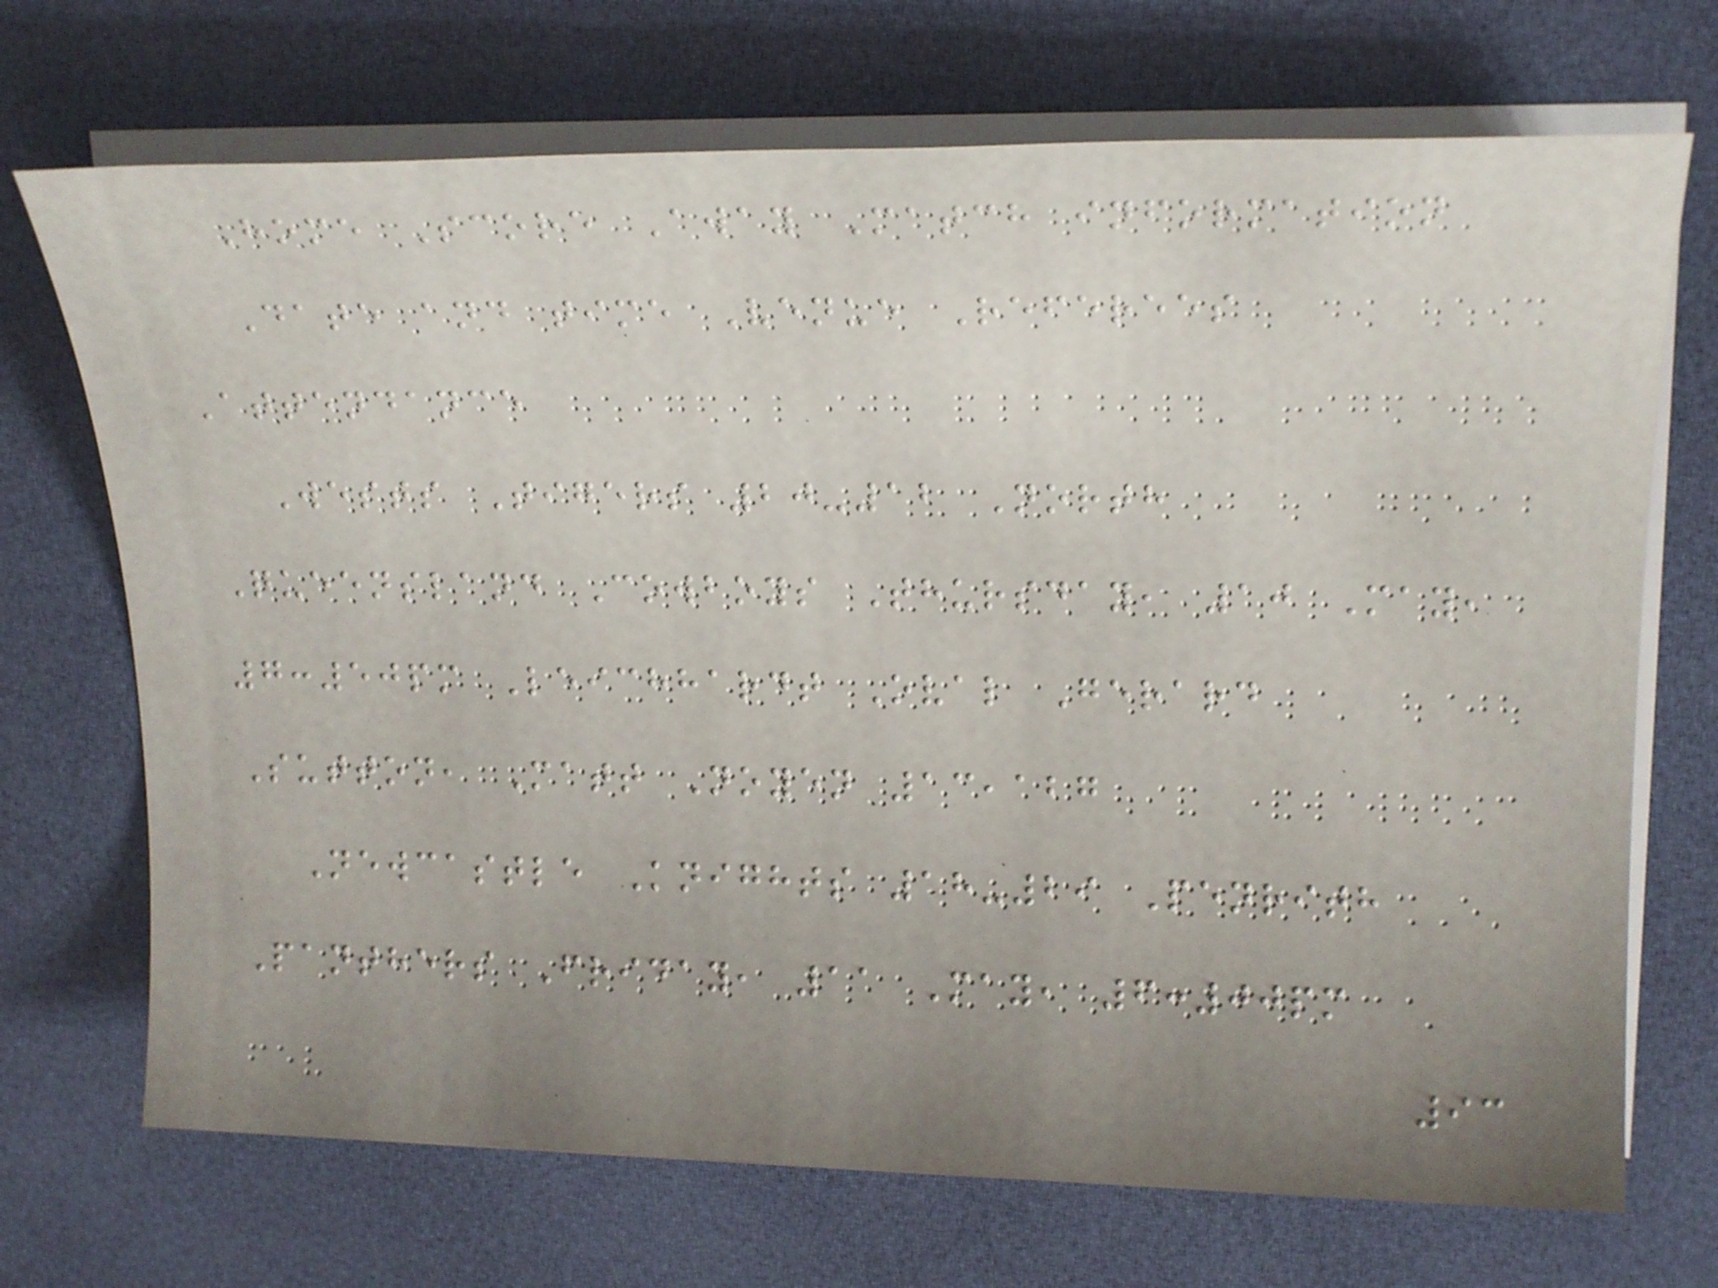Home Score Away Match information
Date and time Venue Referees
Attendance
Wests Tigers 20-12 North
Queensland Cowboys Thursday, 10 May,
7:50pm Leichhardt Oval Gerard
Sutton, Matt Noyen 13,127
Newcastle Knights 18-29 Penrith
Panthers Friday, 11 May, 6:00pm
93
